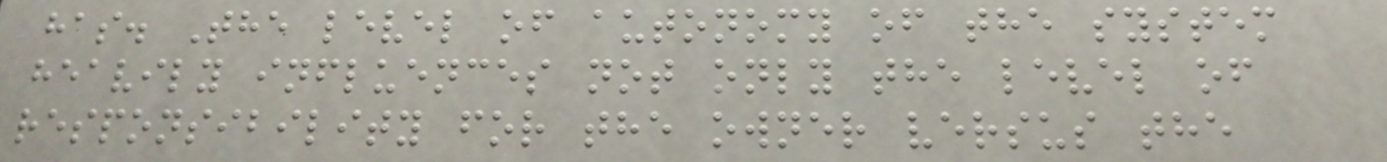has. The level of autonomy of the system
heavily influences not only the level of
responsibility for the owner versus the
